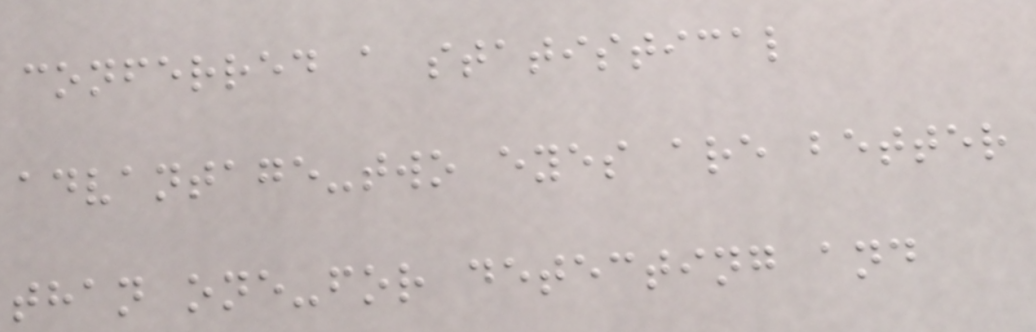conferred a statistical
advantage-two eyes are better
than one-for detecting and
